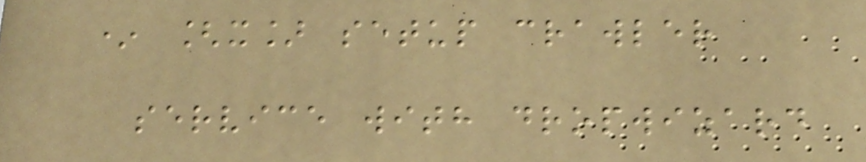* [x] setup crawler
service with dropwizard
